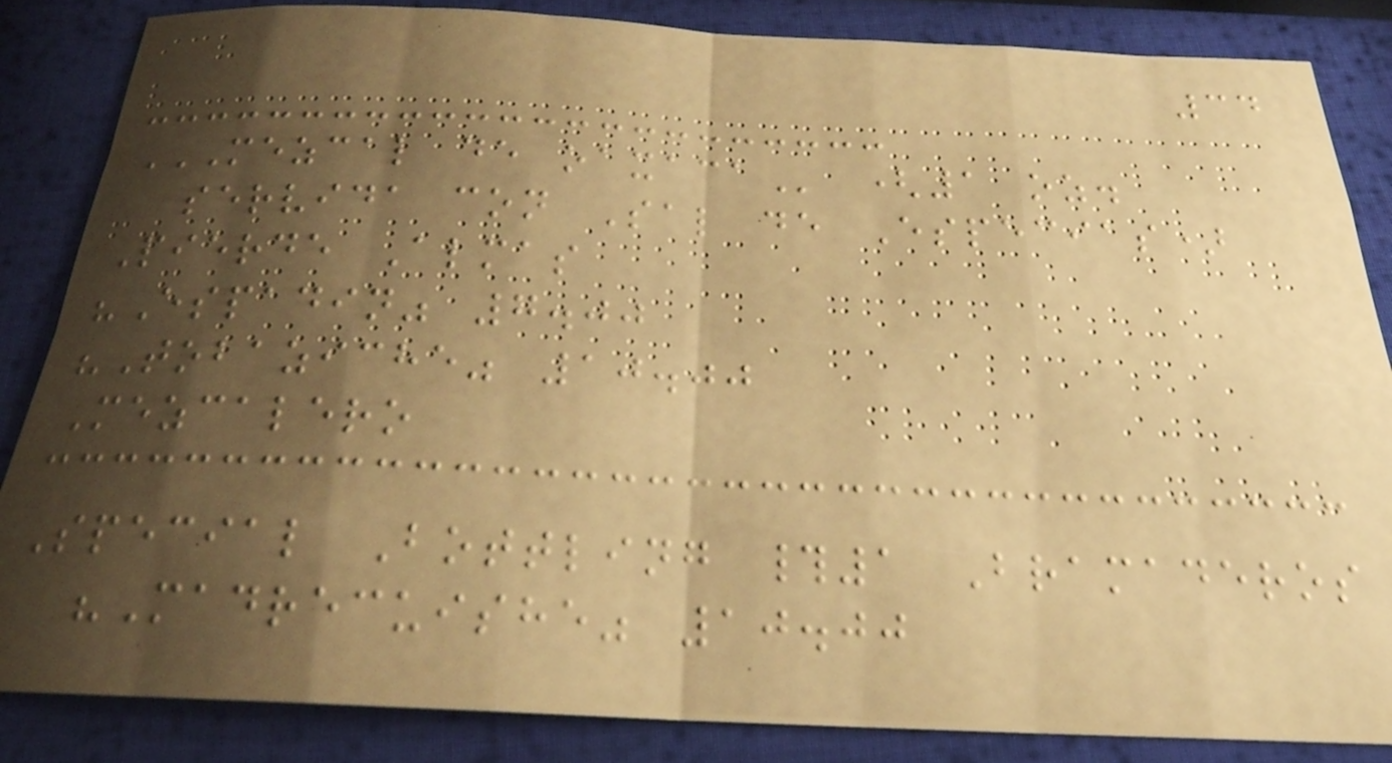34
MEZCAL DE OAXACA (1 oz.
servida con Sal de Especias)
Pierde Almas
"Espadin" 7.00
"Tobaziche" 10.00
Mezcalero
Special Bottling #1 Bramaderos
"Madrecuishe" 10.00
